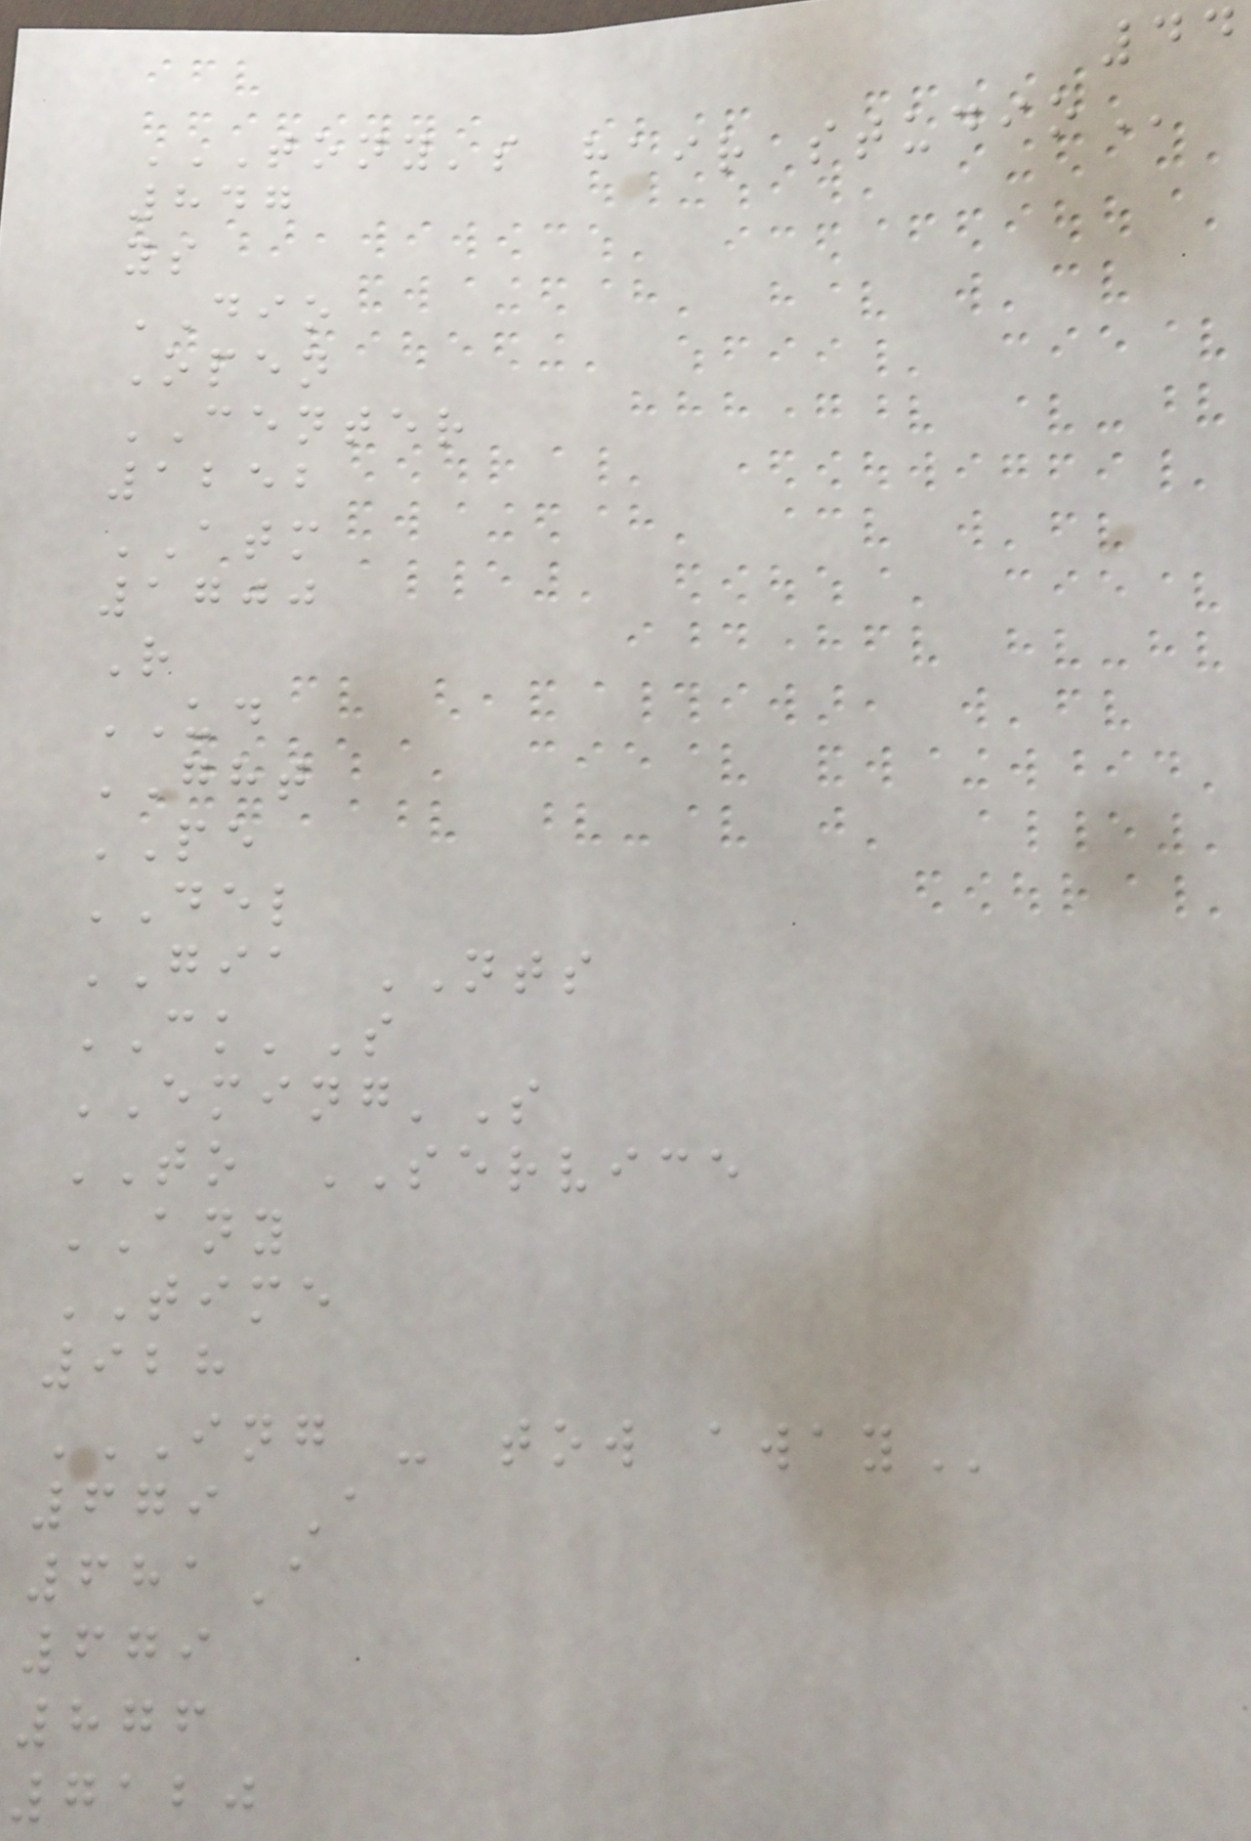44
TONY'S HAIR STUDIO
847
ys
DIO
Open
CENTER
1252
ATM
1700
R
UD
GHT
PE
DEL
GIA NTS
CK'S
EMING'S
TO SERVICE
ANY
TIME
928
ING - TOW AWAY
679 A
681A
679
876
7120
